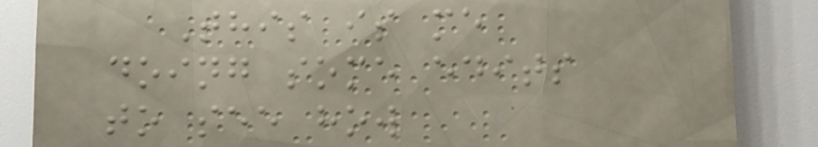This is me
doing some edits
to see how
